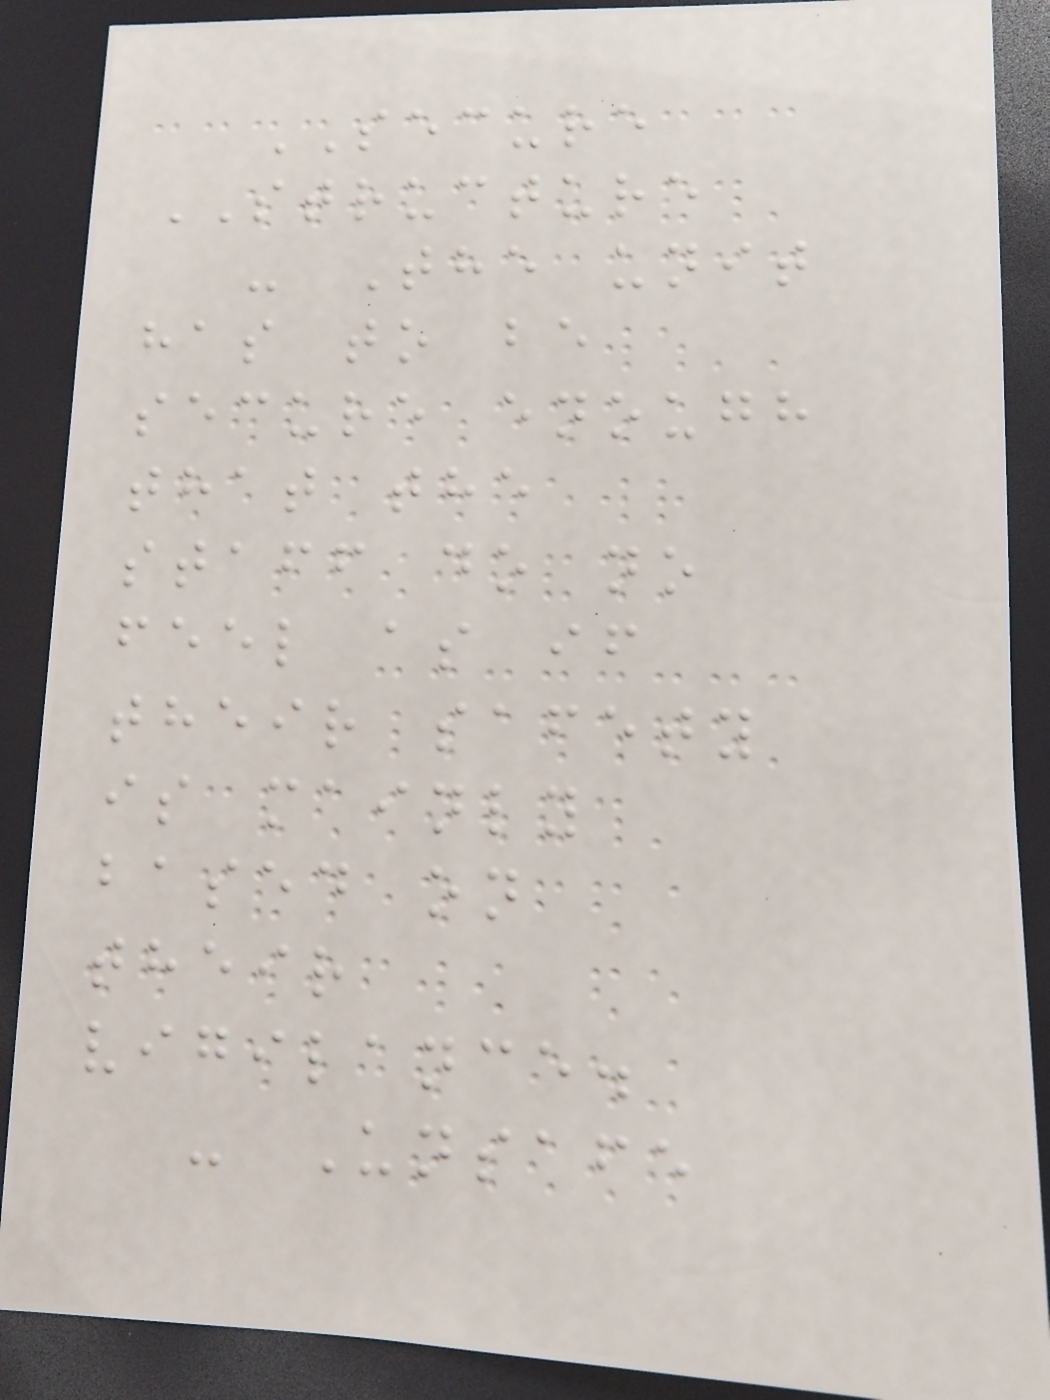SECURE
STRUCTURE
- The unit
has to be
secure enough
that the
staff do no
feel as if
their safety
is mainly
based on
their
vigilance.
- Unsafe
